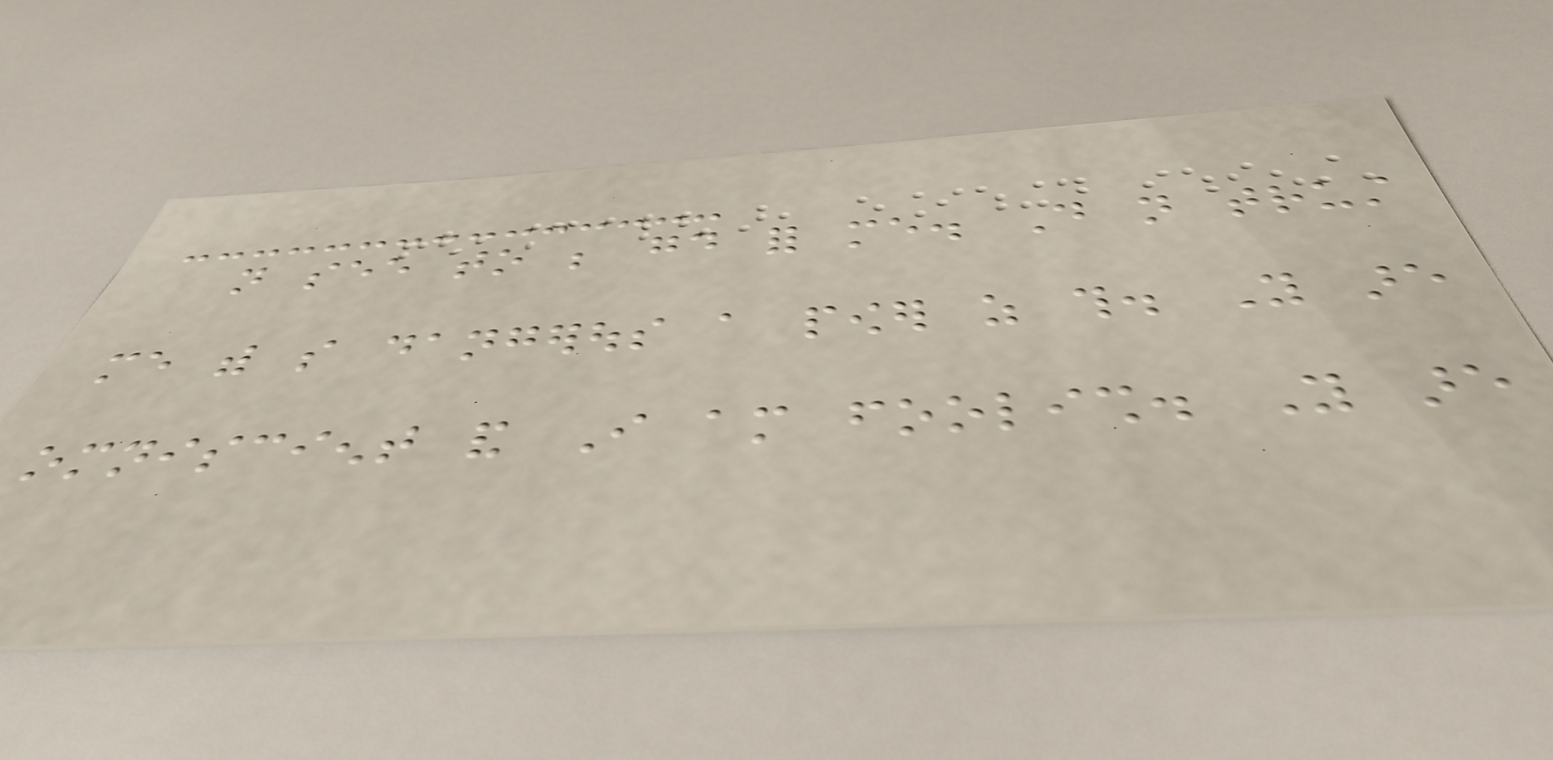not see to be good for me. Do not trust
me with so dangerous a power as this. You are
omniscient and I am foolish. You are
